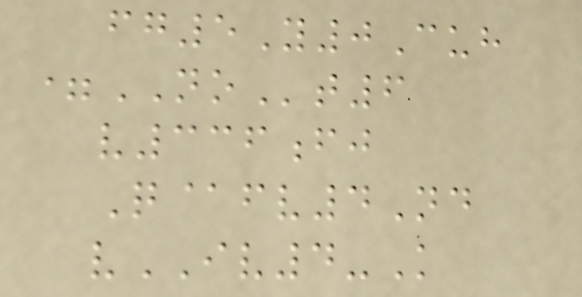fg5Y0Cuh
=NOt6
v336fj
Q@fv4Nd
vIV4-K
